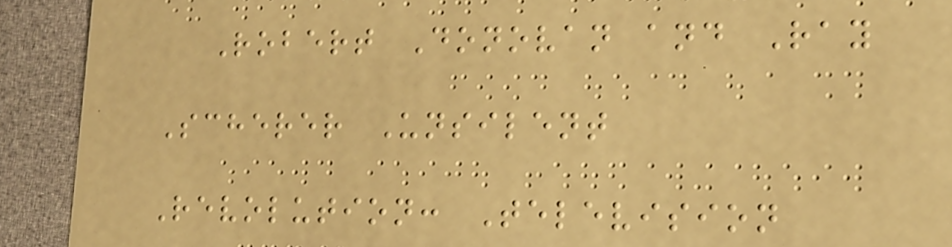Robert Donovan and Ray
Scherer Unsilent
Revolution: Television
